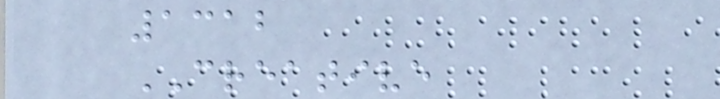1312
CREATIVE
